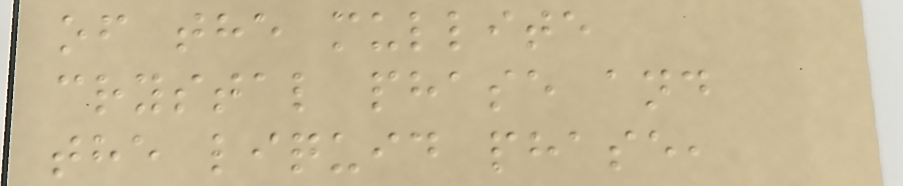of the mullite
crystal phase and
the liquid phase,
